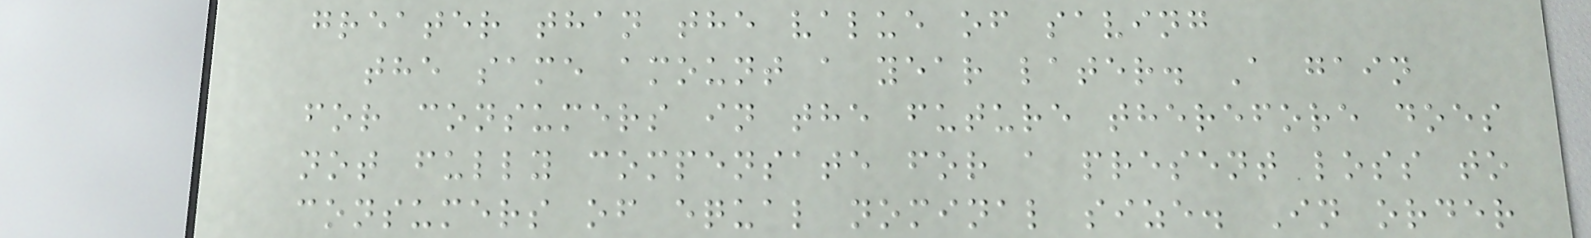greater than the value of saving
the same amount a year later. A gain
for consumers in the future therefore does
not fully compensate for a present loss to
consumers of equal nominal size. In order
